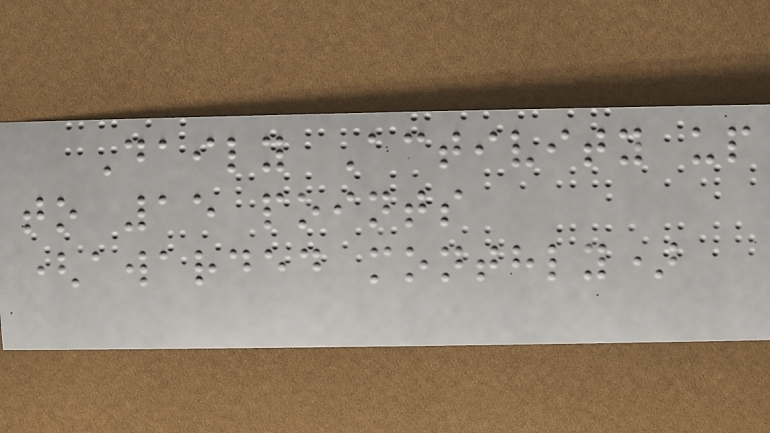Daily Activity up
to 15 points
(awarded monthly)
